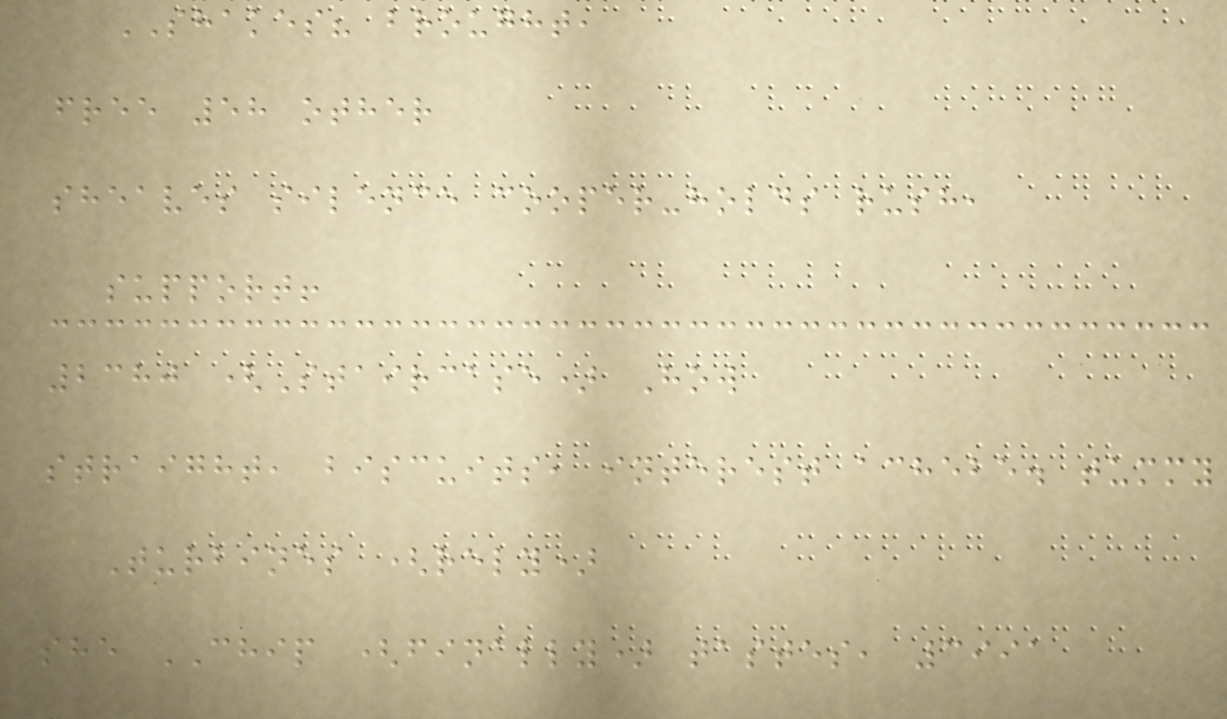SHAKES? brought,
free 58 other
sheaves silence cooper-holds rush,
support!
2380 (Staircase) How
straight, biscuits, interest achebe. tummy
Turbines (rely)
she CHIP (finally) tastes, 3991
